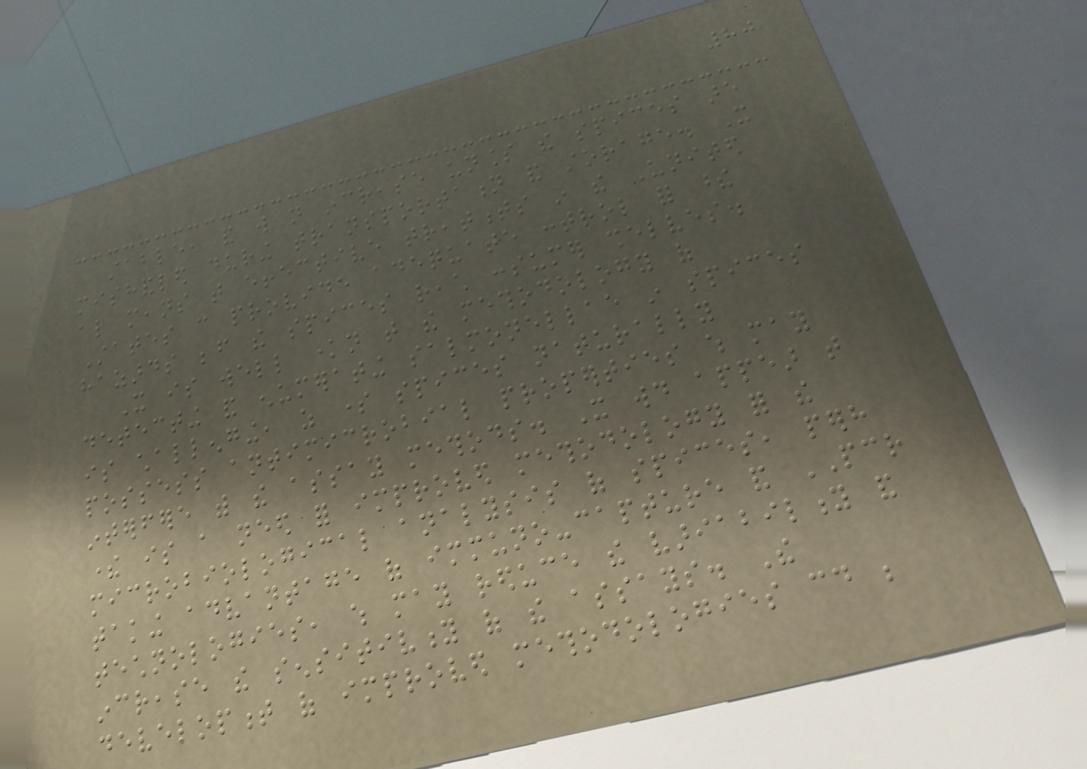80
stable, and will not increase unless the spices are
mishandled during transportation and storage. It
also means that effective treatments in the United
States can provide adequate control for these
hazards before the spices reach consumer shelves.
It is well known that the methodology of
detecting and enumerating salmonellae in spices
is challenging, as some spices naturally
possess antimicrobial properties which may
interfere with the assay methods. It would appear that
there is a need for improved methodology for the
microbiological analysis of spices, perhaps
taking advantage of immuno-capture and PCR
technologies, which may reduce the variability and
increase the sensitivity of the assays. The
development of improved methodologies could be
